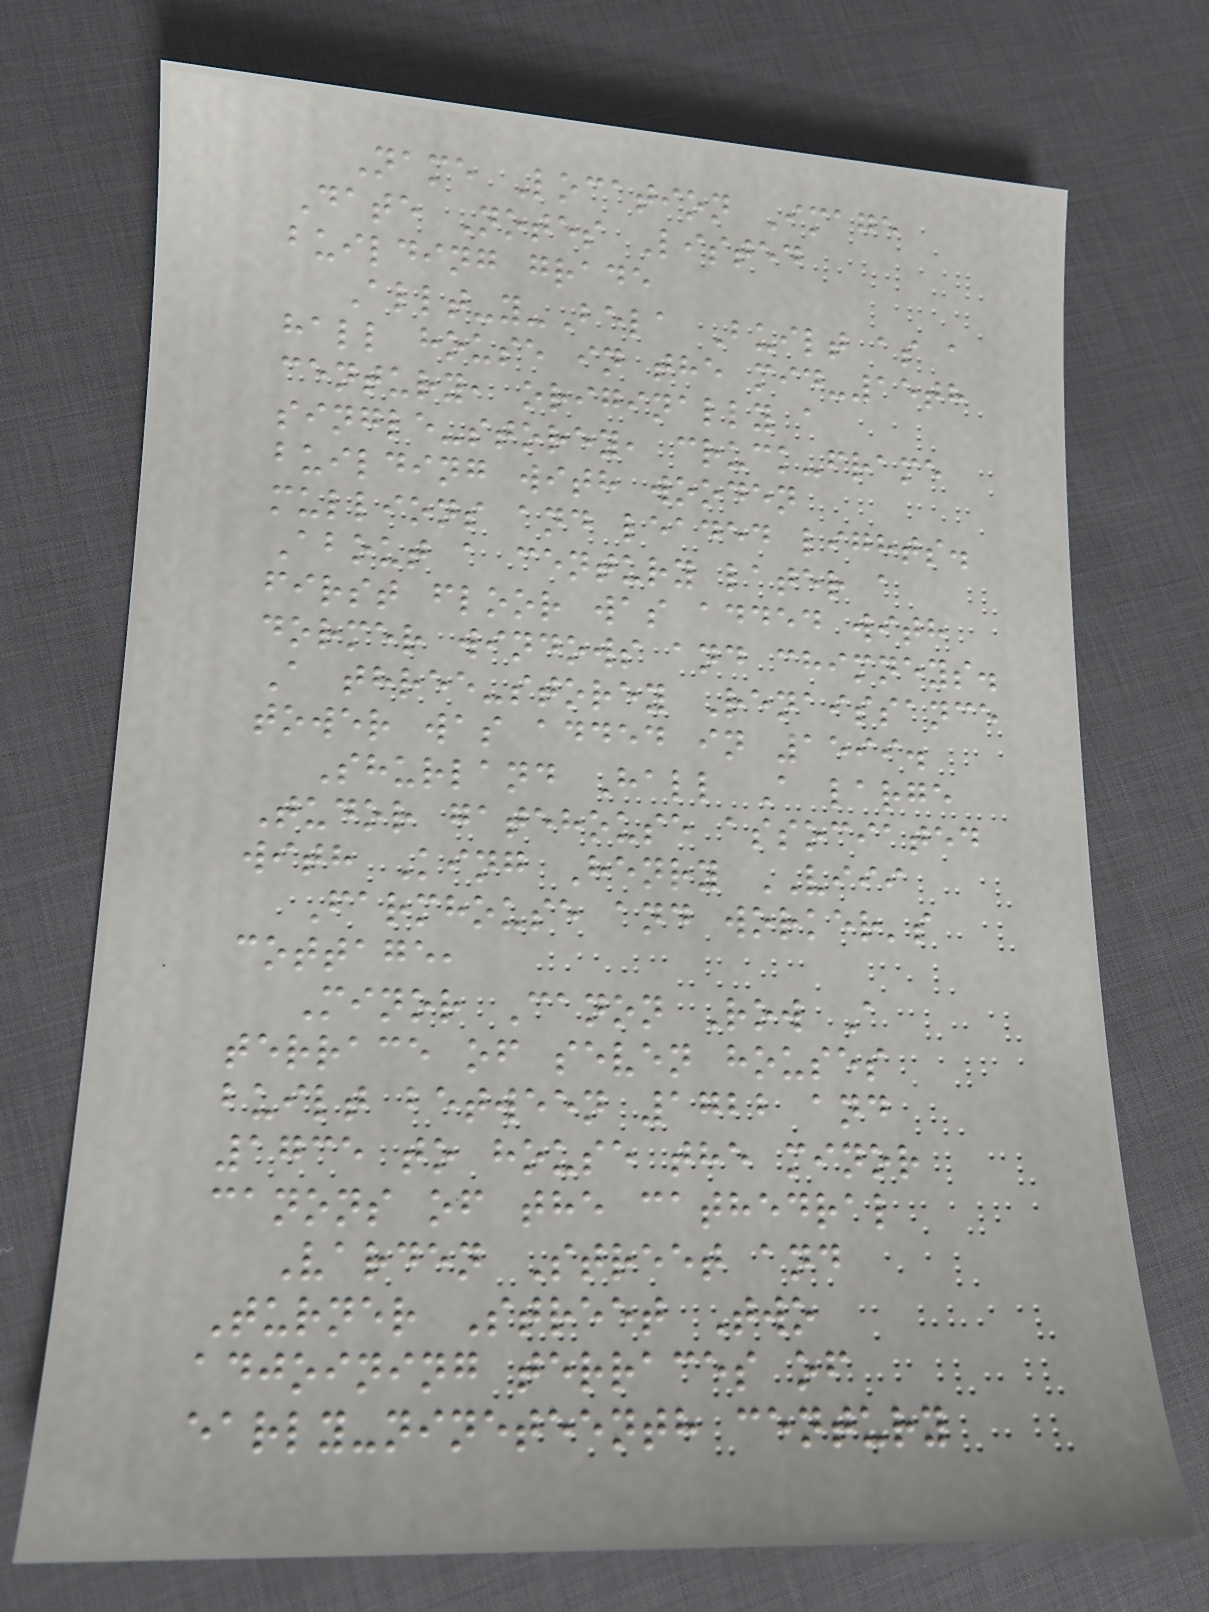Name Location Image
Date Notes Listed
building grade
Allt-y-Bela Built as a
hall house in the mid-15th
century, originally a
single-storey, cruck-frame
building with wooden
mullions and leaded lights.
About a century later a
first floor was added with
dormer windows and chimneys.
A three-storey Renaissance
tower was added in 1599.
Shurland Hall A large
Tudor gatehouse associated
with King Henry VIII
Farmhouse and worker's
cottage,
Minor Canon Row A
terrace of seven houses
built between 1722 and
1735 to house the minor
canons of the cathedral
Varden Street and
Turner Street Two
adjoining terraces of
early-nineteenth century
